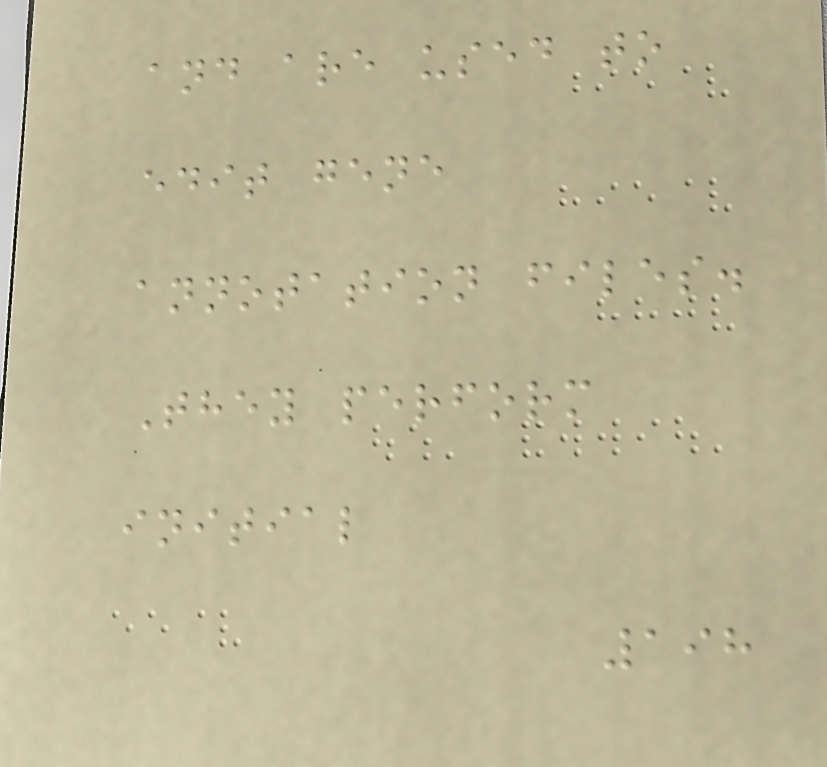and are used to
edit gene
annotation files.
They perform
initial
198
